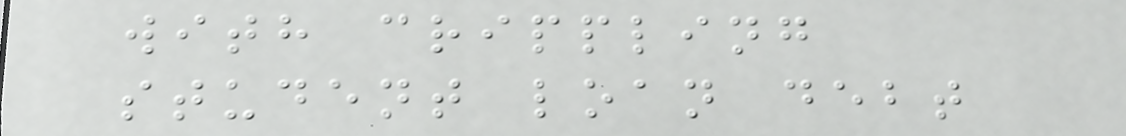with crippling
student loan debt
